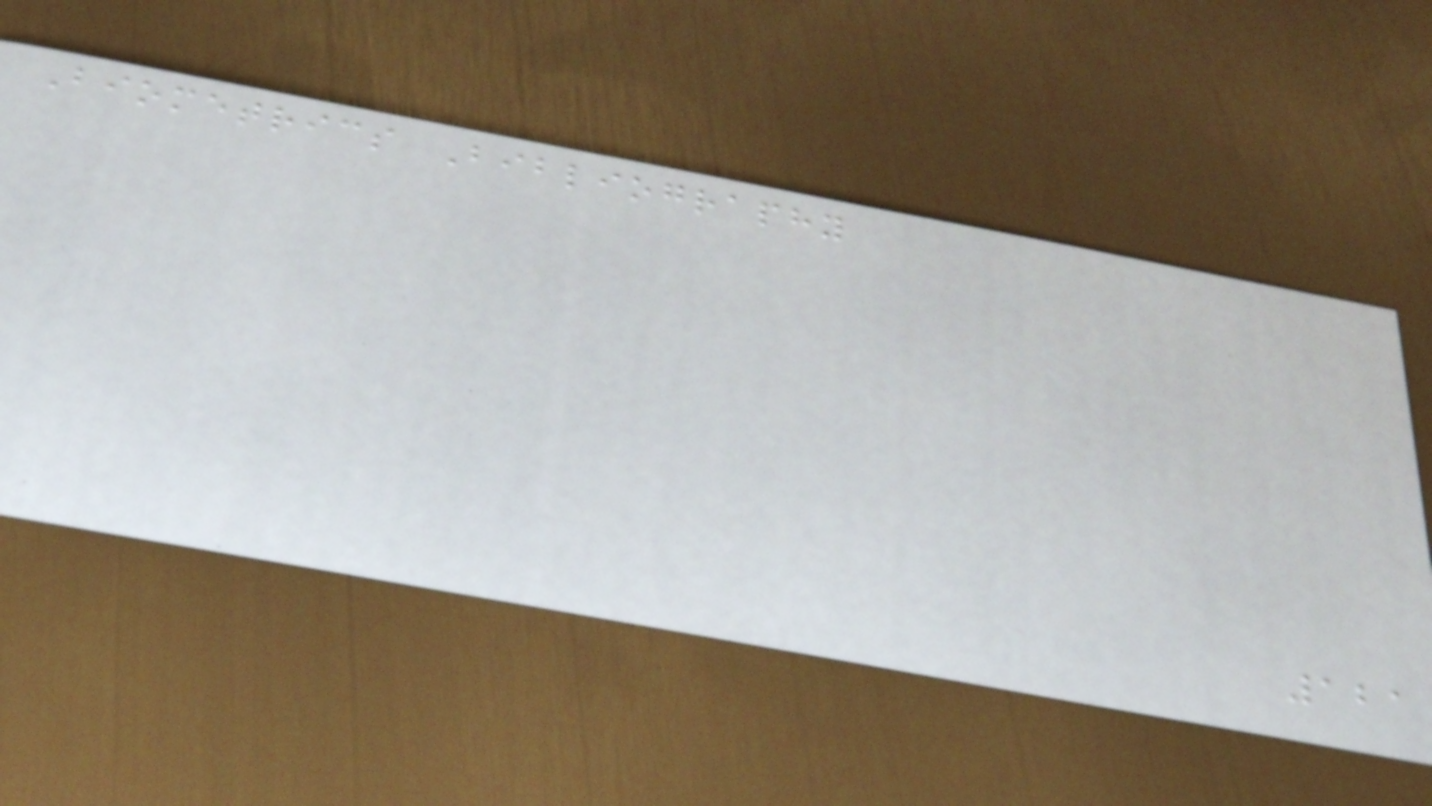Biometrics Bibliography
121
